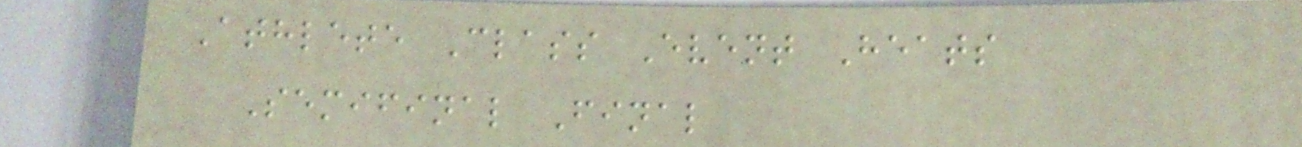Athlete Class Event Heats
Semifinal Final
